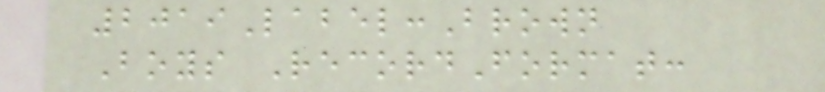2019Label:Brown
Boys RecordFormat:
